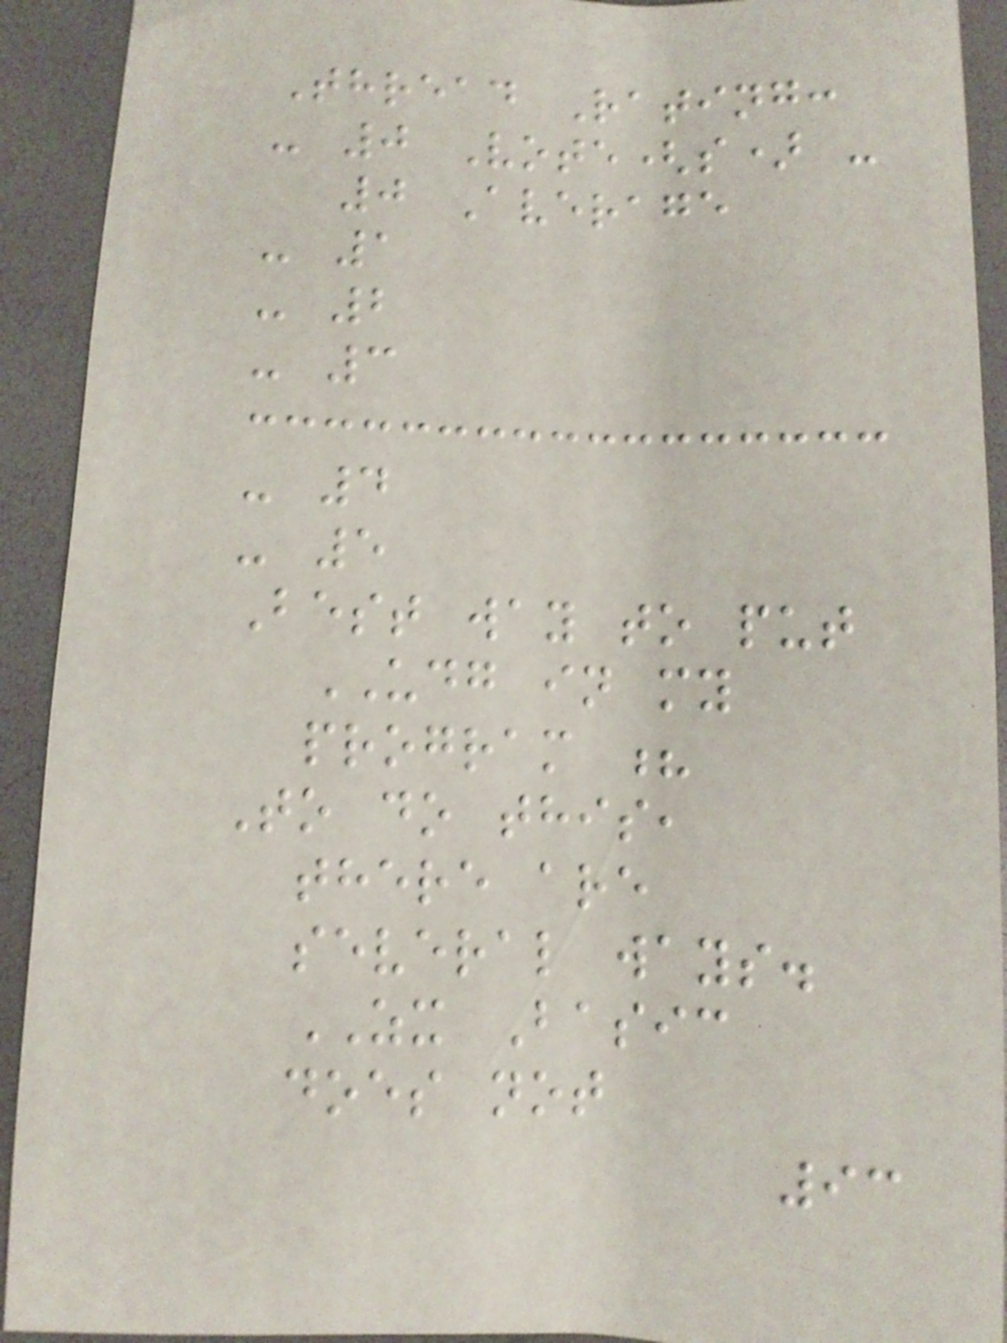Thread Rating:
- 0 Vote(s) -
0 Average
- 1
- 2
- 3
- 4
- 5
Best way to put
UDG in my
program ?
To do this,
there are
several ways.
ZX Basic
does not
93
